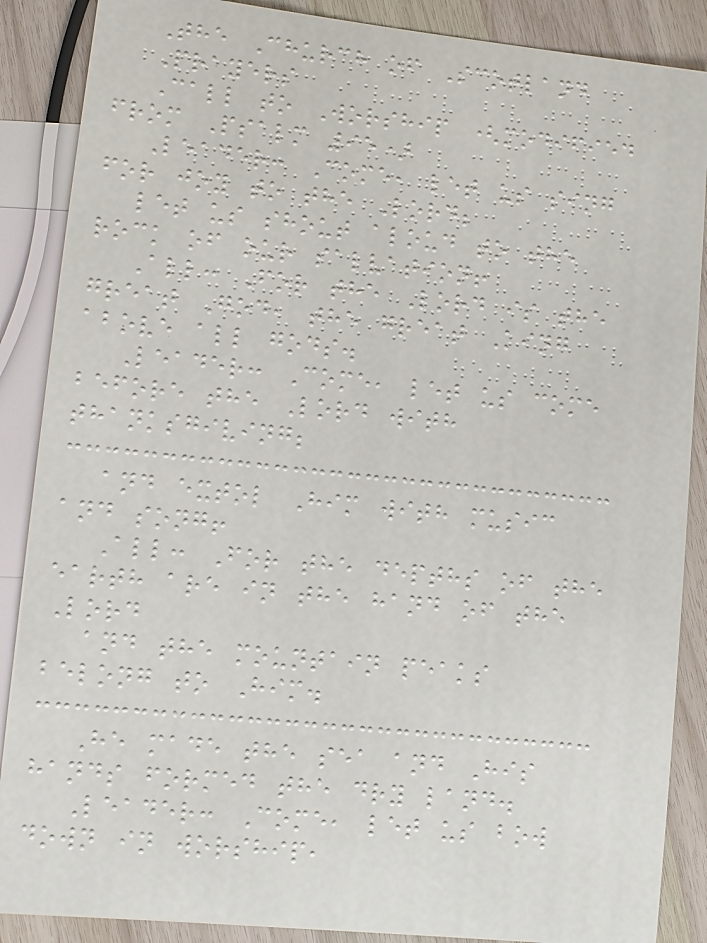The Church of Scotland
Prayers
Call to Worship (modified
from Psalm 95)
Leader: Come, let us sing
for joy to the Lord;
let us shout aloud to the
rock of our salvation!
All: For the Lord is the
great God, the great King
above all gods.
Leader: Come, let us come
before the Lord with
thanksgiving;
and extol Him with music
and song!
All: For the depths of the
earth are in the hand of the
Lord
and the mountain peaks
belong to Him.
He made the sea and His
hands formed the dry land.
Leader: Come, let us bow
down in worship,
